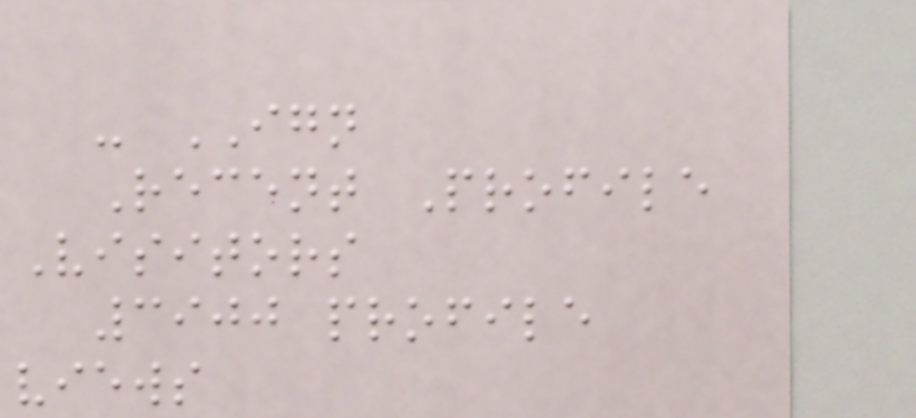- IGN
Recent Profile
Visitors
3900 profile
views
